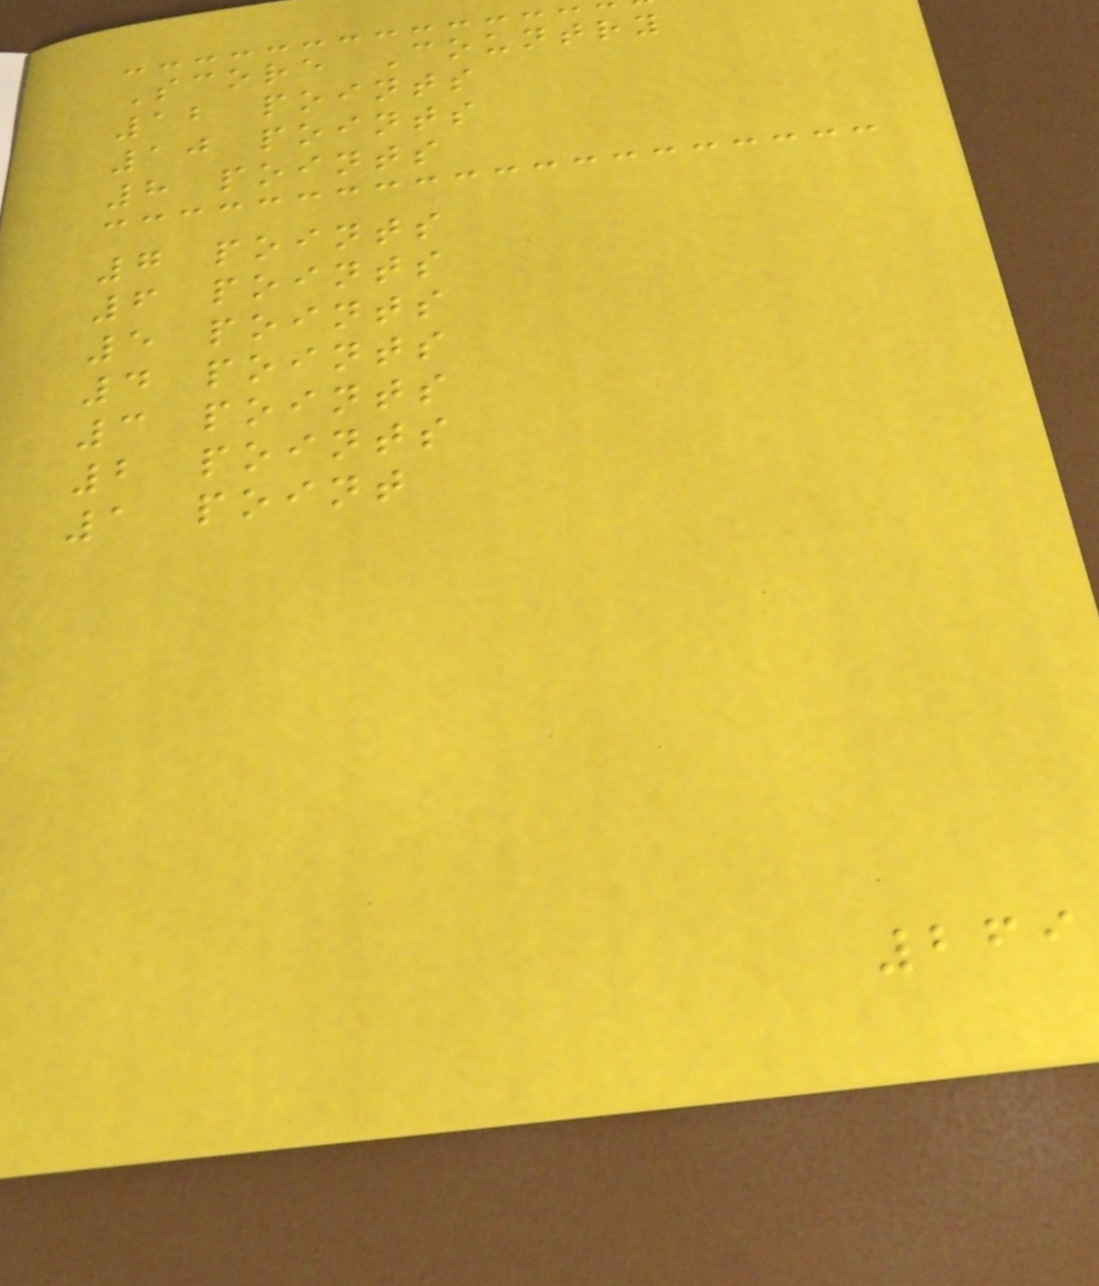Score Country
12 points
10 points
8 points
7 points
6 points
5 points
4 points
3 points
2 points
1 point
269
